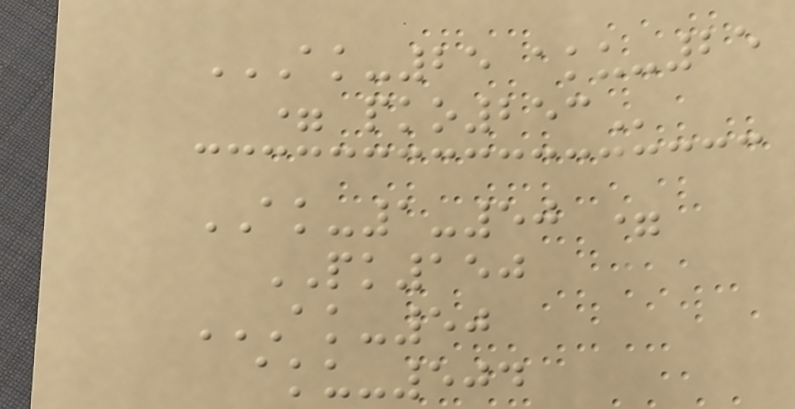AK-25 AKU-25
= PKO253
AK-1-50 =
PK150
AK-50
AKU-504
